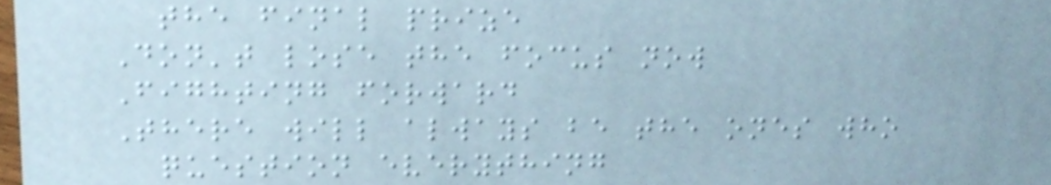the final prize
Don't lose the focus now
Fighting forward
There will always be the ones who
question everything
